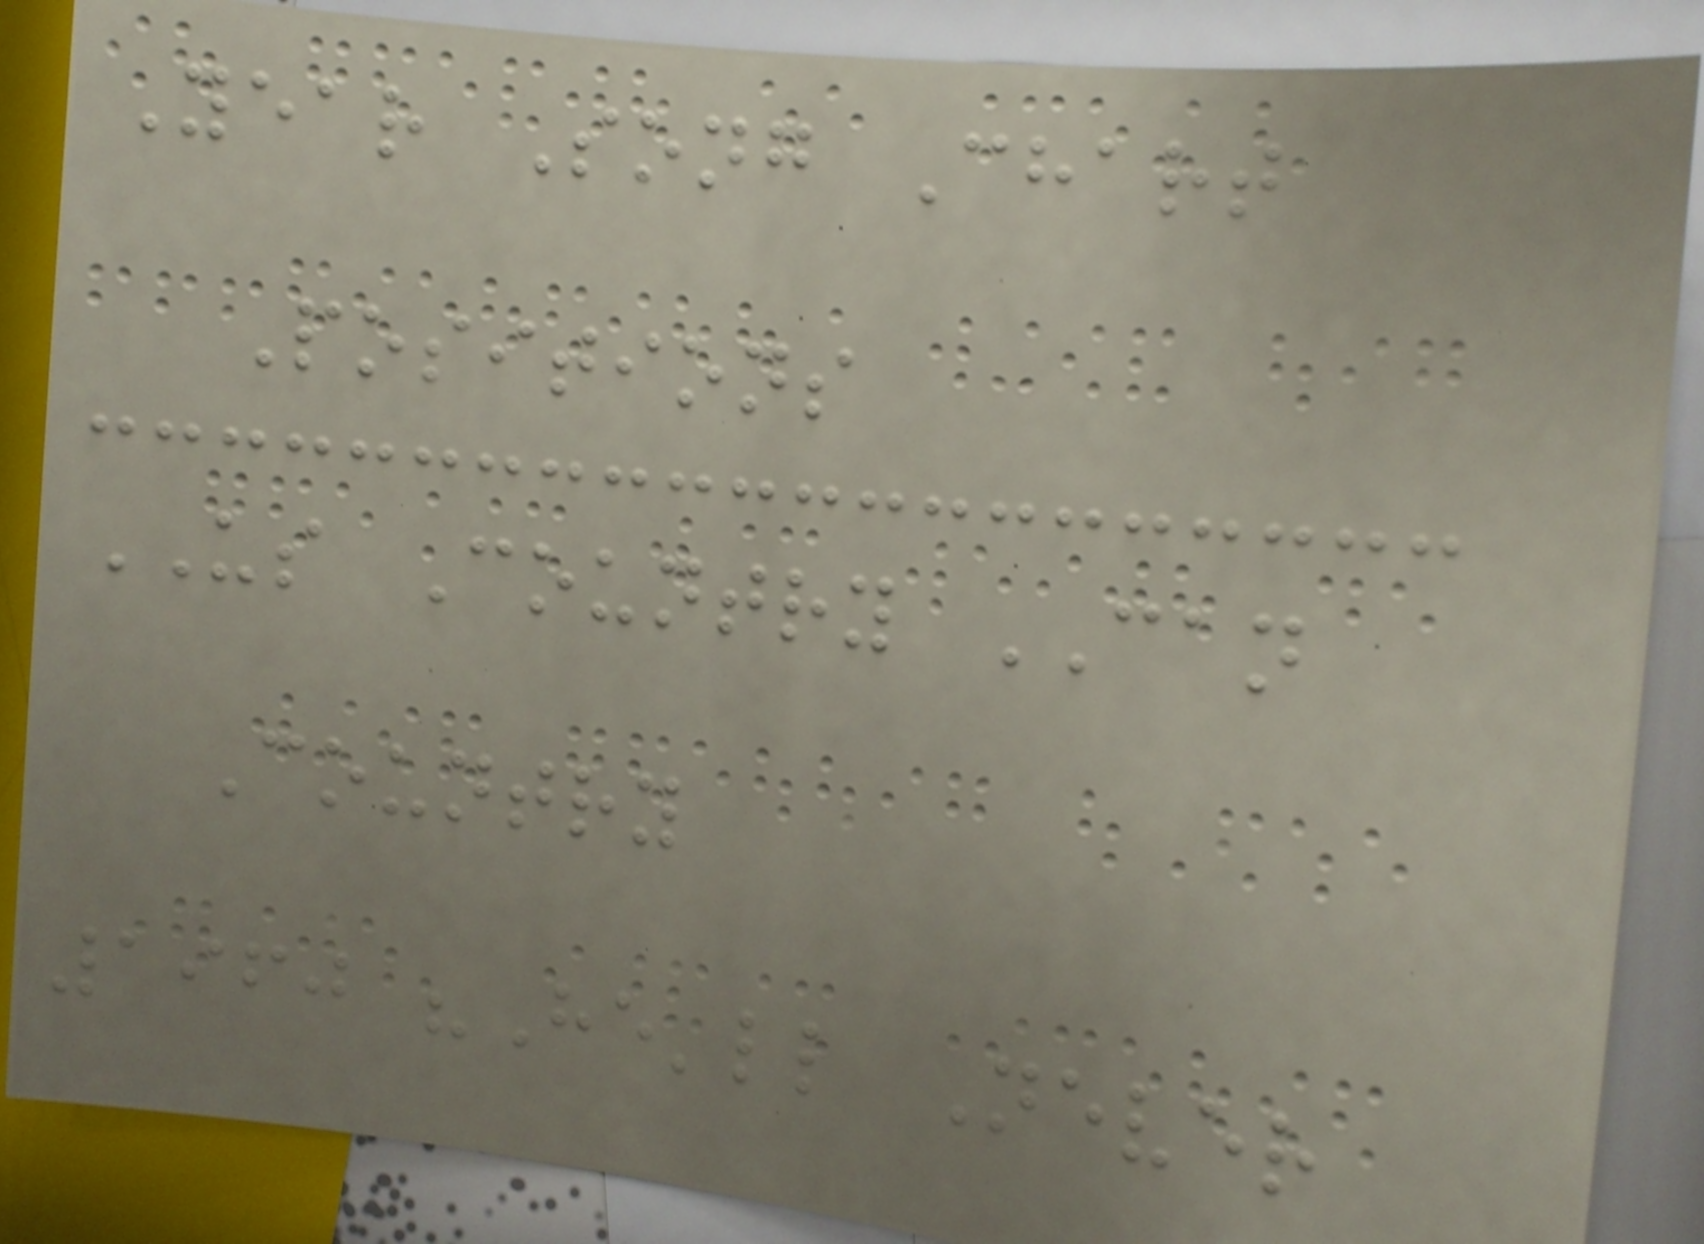Year Song Chart
Positions
US Country CAN
Country
1960 "He'll Never
